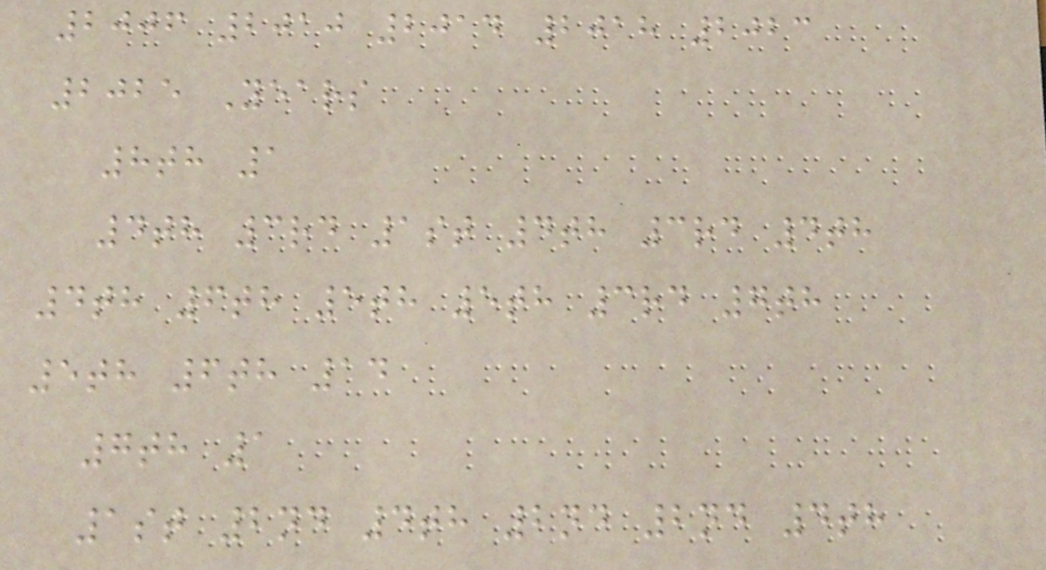2006 2010 2014 2018 2023
2025 Years
8th 1
4th 3rd 1st 4th 3rd 4th
4th 6th 5th 5th 3rd 7th
5th 6th 14
7th 1
1st 2nd 4th 2nd 2nd 4th
